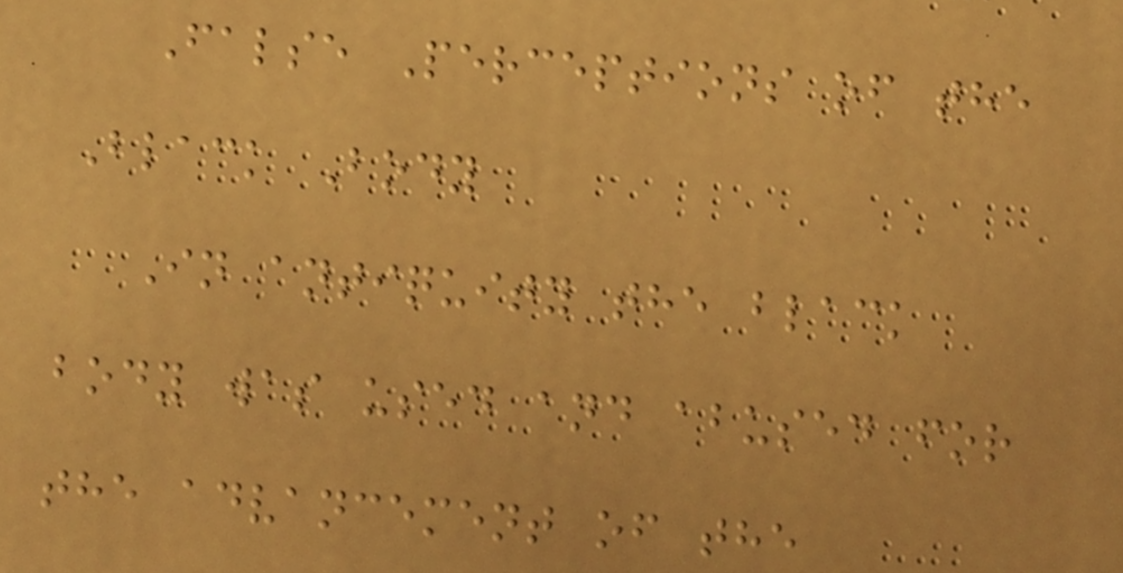False Perceptions of the
Black Body
In antiquity the black
body was used and abused for
the advancement of the
